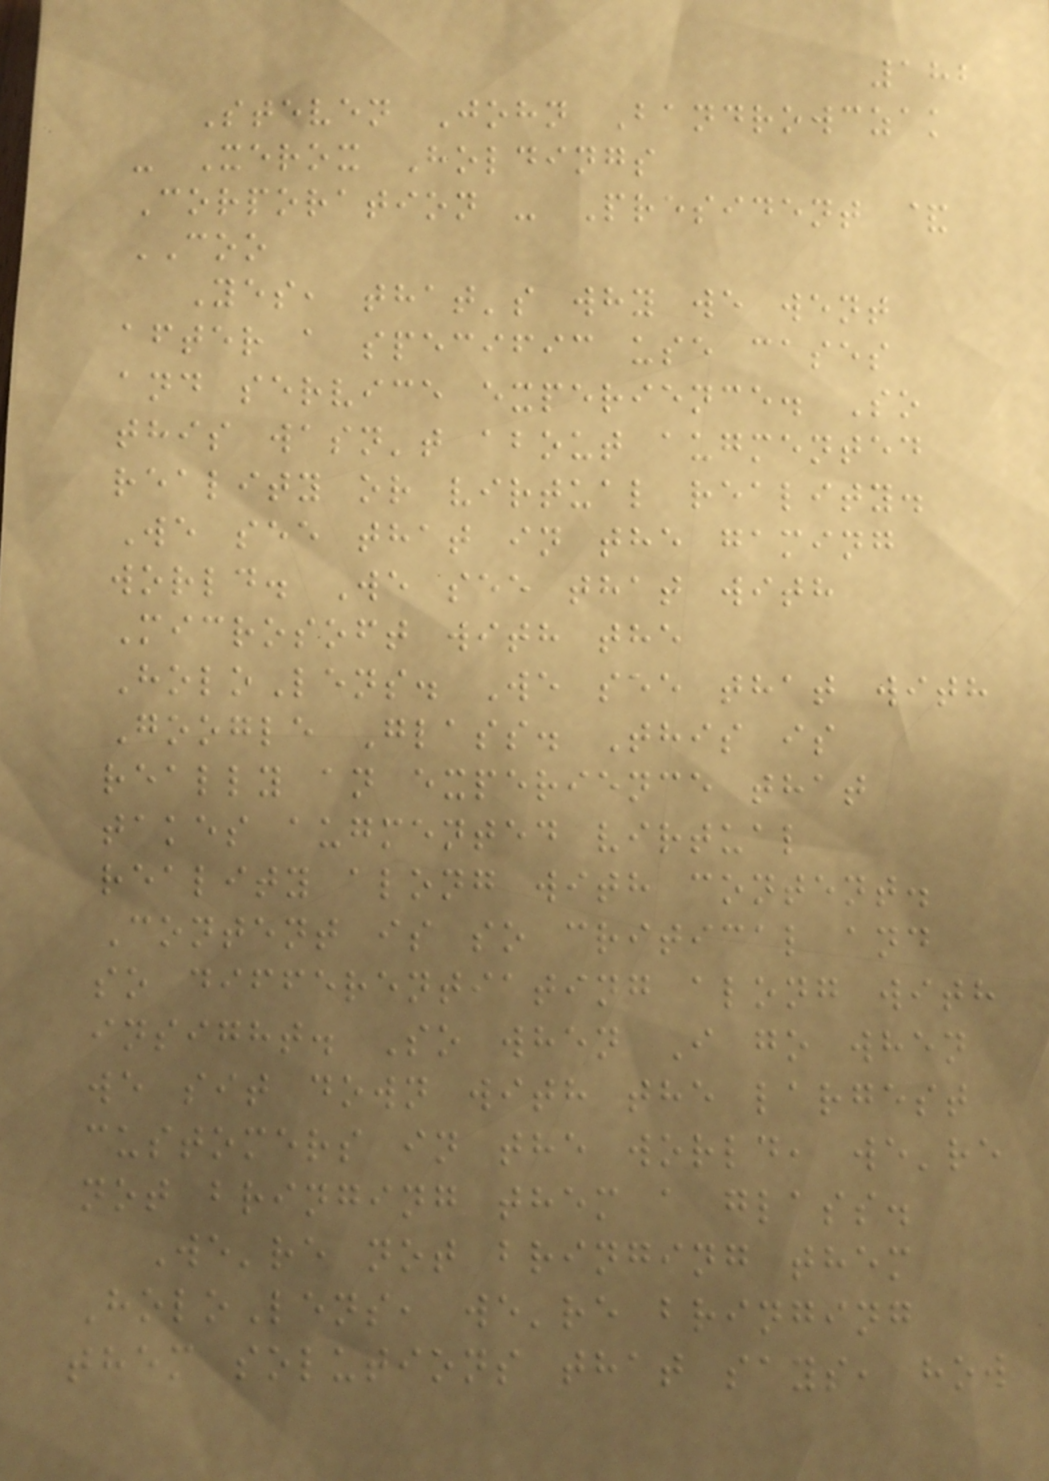182
Steven John Bandrowczak
- Xerox Holdings
Corporation - President &
COO
Yes, that's why we went
after a specific use cases
and service experience. So
this wasn't about augmented
reality or virtual reality.
We see that in the gaming
world. We see that with
Microsoft with the
HoloLens. We see that with
Google Glass. This is
really an experience that
takes augmented virtual
reality along with content.
Content is so critical and
so differentiating along with
insight. So when I go when
we sit down with the largest
customers in the world, we're
not bringing them a glass.
We're not bringing them
HoloLens, we're bringing
them solutions that says, how
